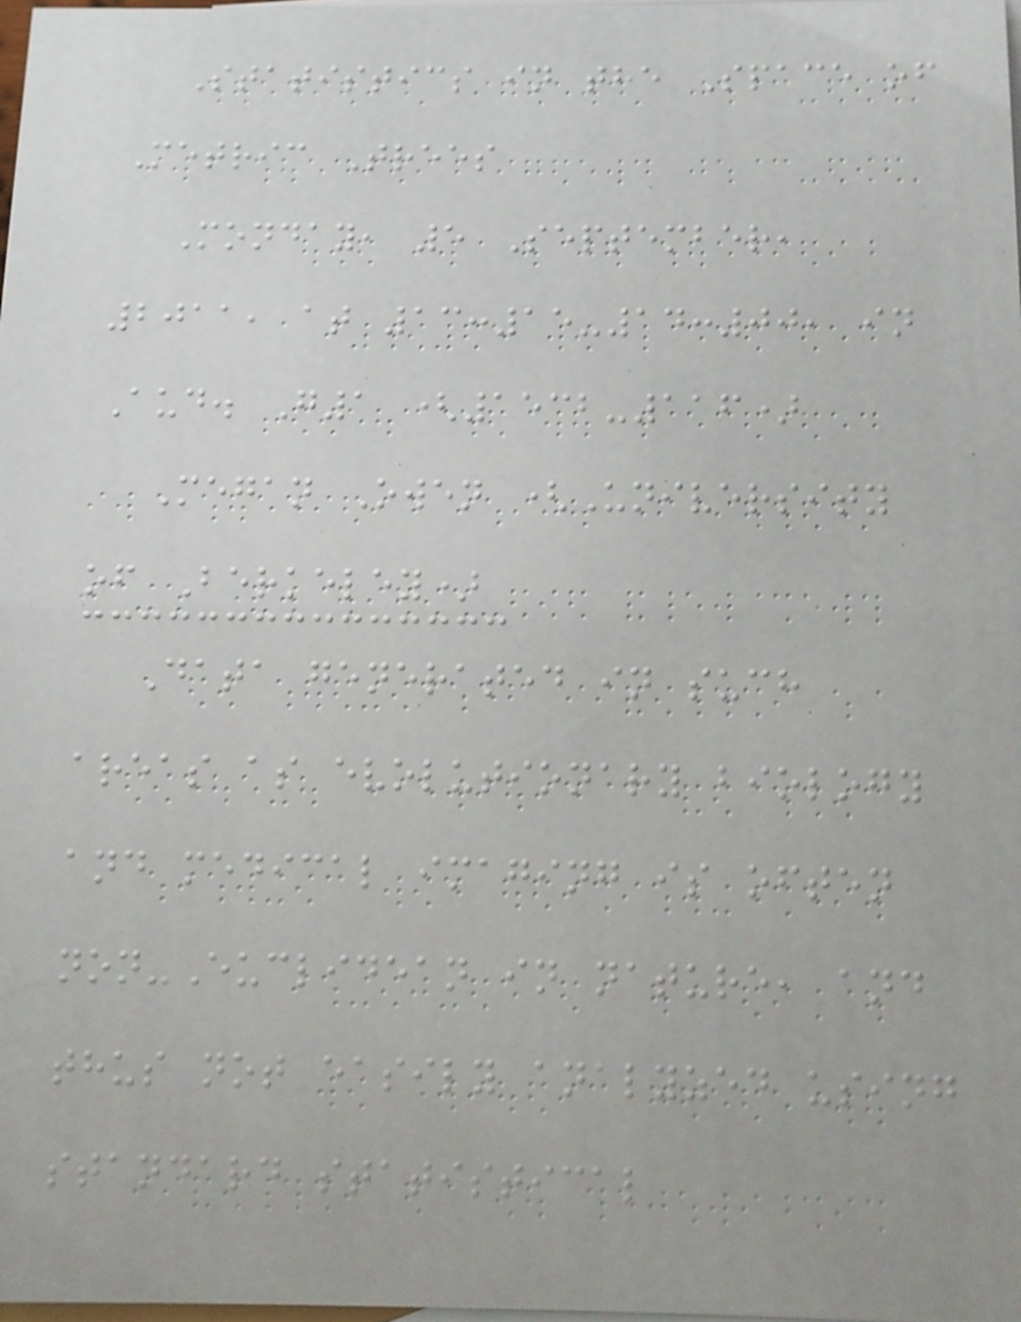Statistics in the Space of
Metric Trees
Monday, 5 September,
2011, at 13:15-14:00, in
Aud. G1 (1532-116)
Megan Owen (University
of Berkeley)
Data generated in such
areas as evolutionary biology
and medical imaging is often
non-Euclidean in nature, and
thus not easily analyzed using
standard statistical
